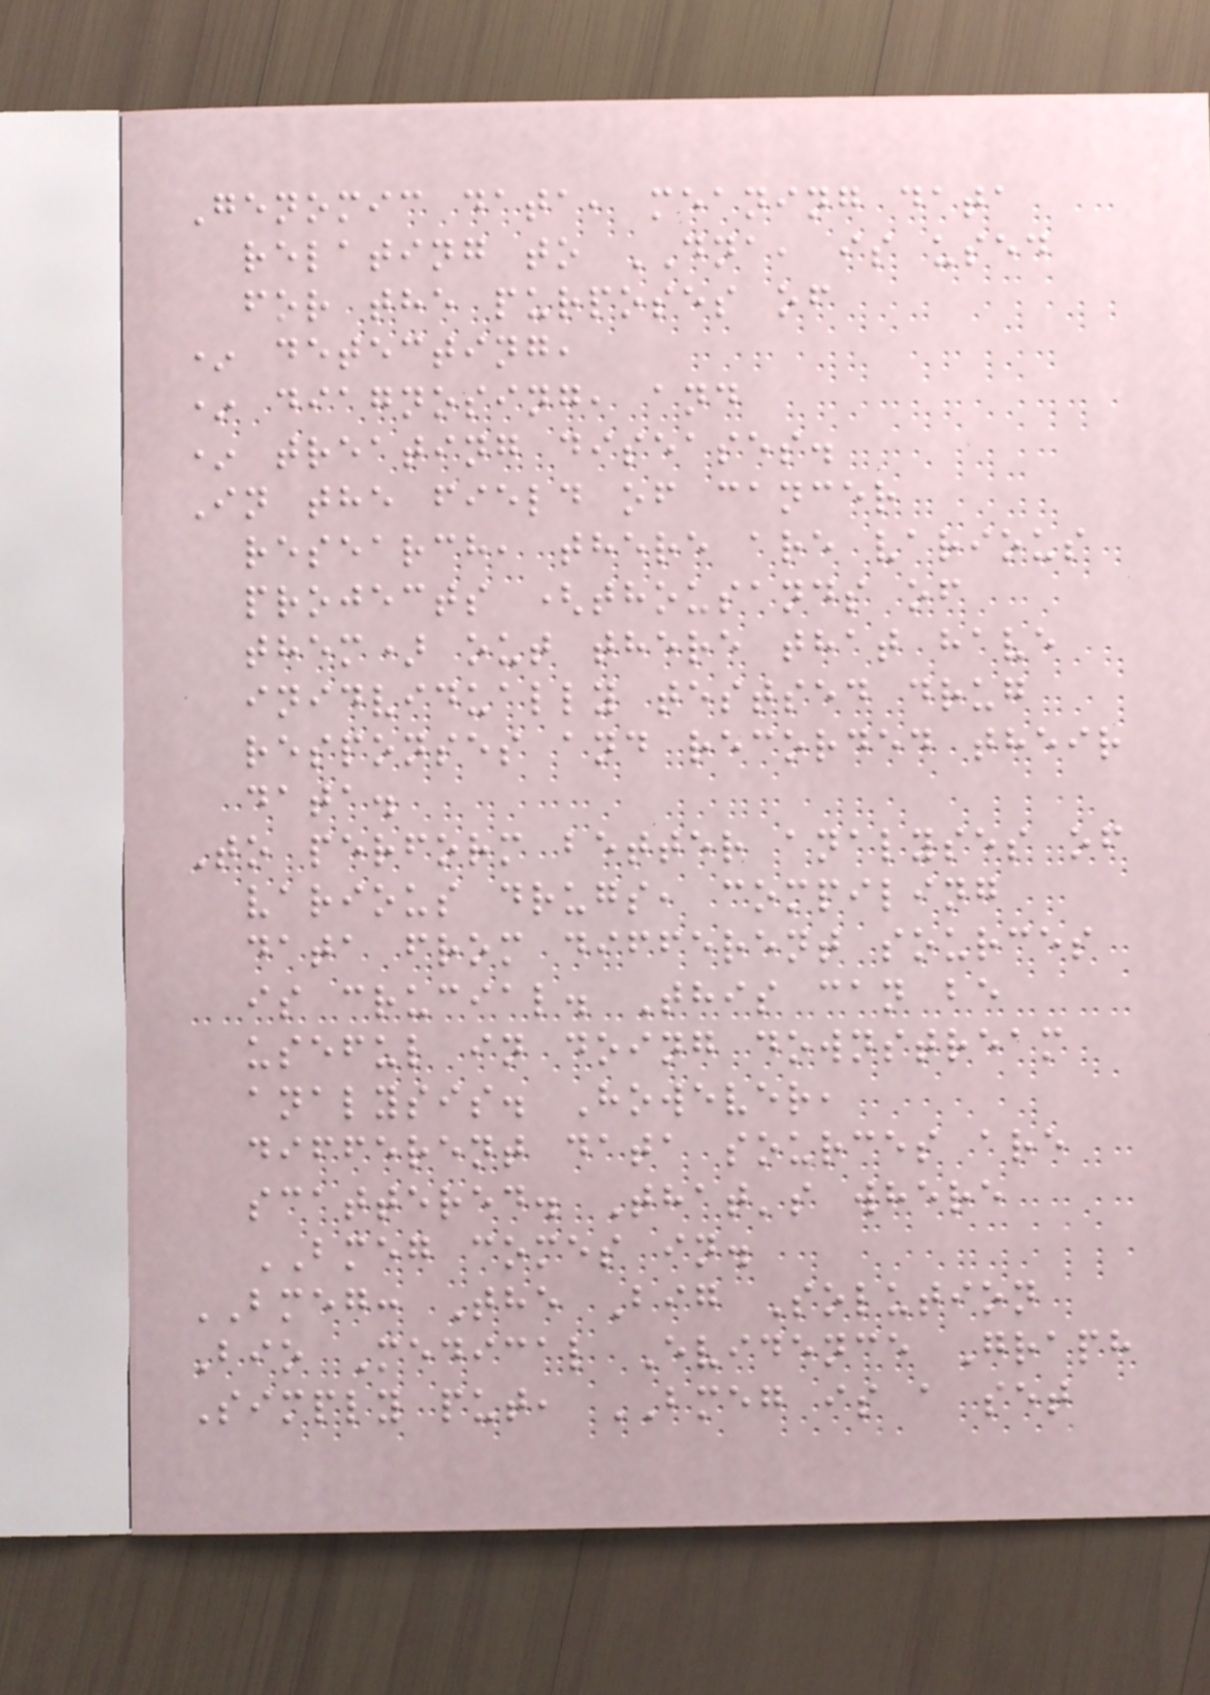Genomic data, meaning data
relating to DNA, is used
for the purposes of
* detecting,
* diagnosing, and
* treating diseases.
In the field of cancer
research, there are various
projects (thousands of
them) out there that have
inidvidually testsed drug
responses and recorded their
data.
To perform better analyses of
various drugs, compiling
data from different sources
is crucial. This can be
useful in doing downstream
analysis. However,
different data sources are
scattered. That's where
BMEG comes in.
BMEG: The Big Solution
Bio Medical Evidence Graph
Simply put, BMEG is a set
